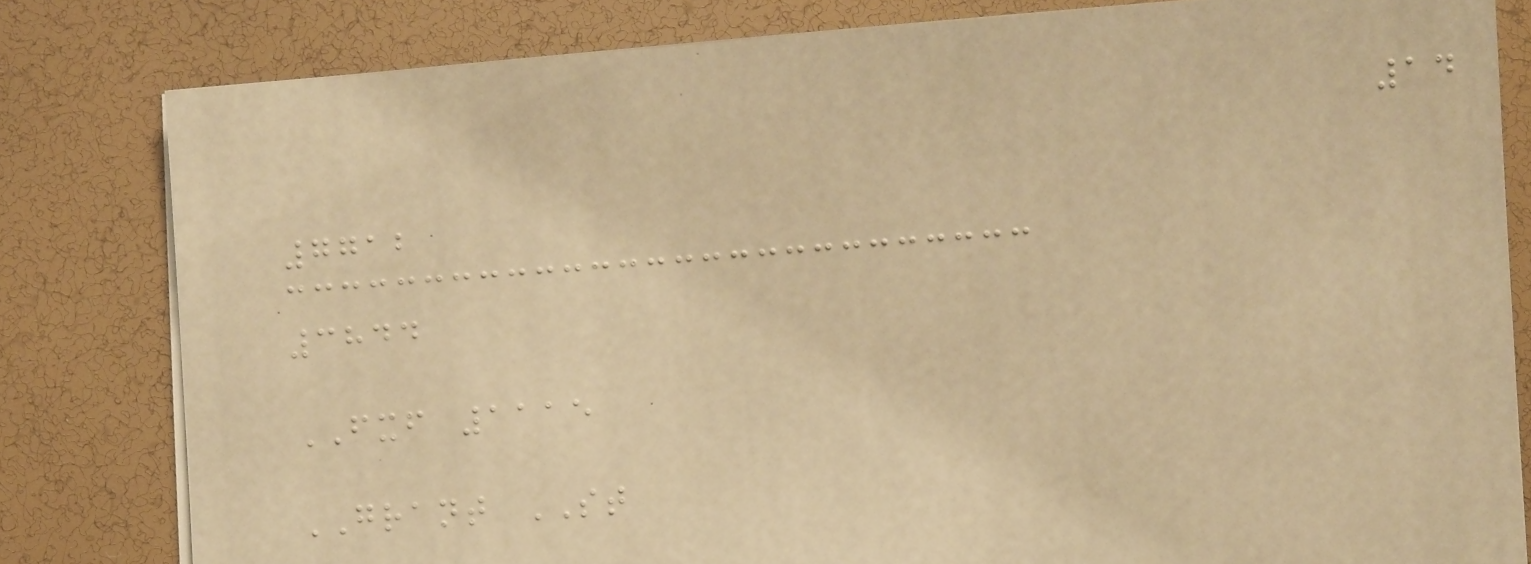14
7712
3844
FXF 1115
GRANT ST
